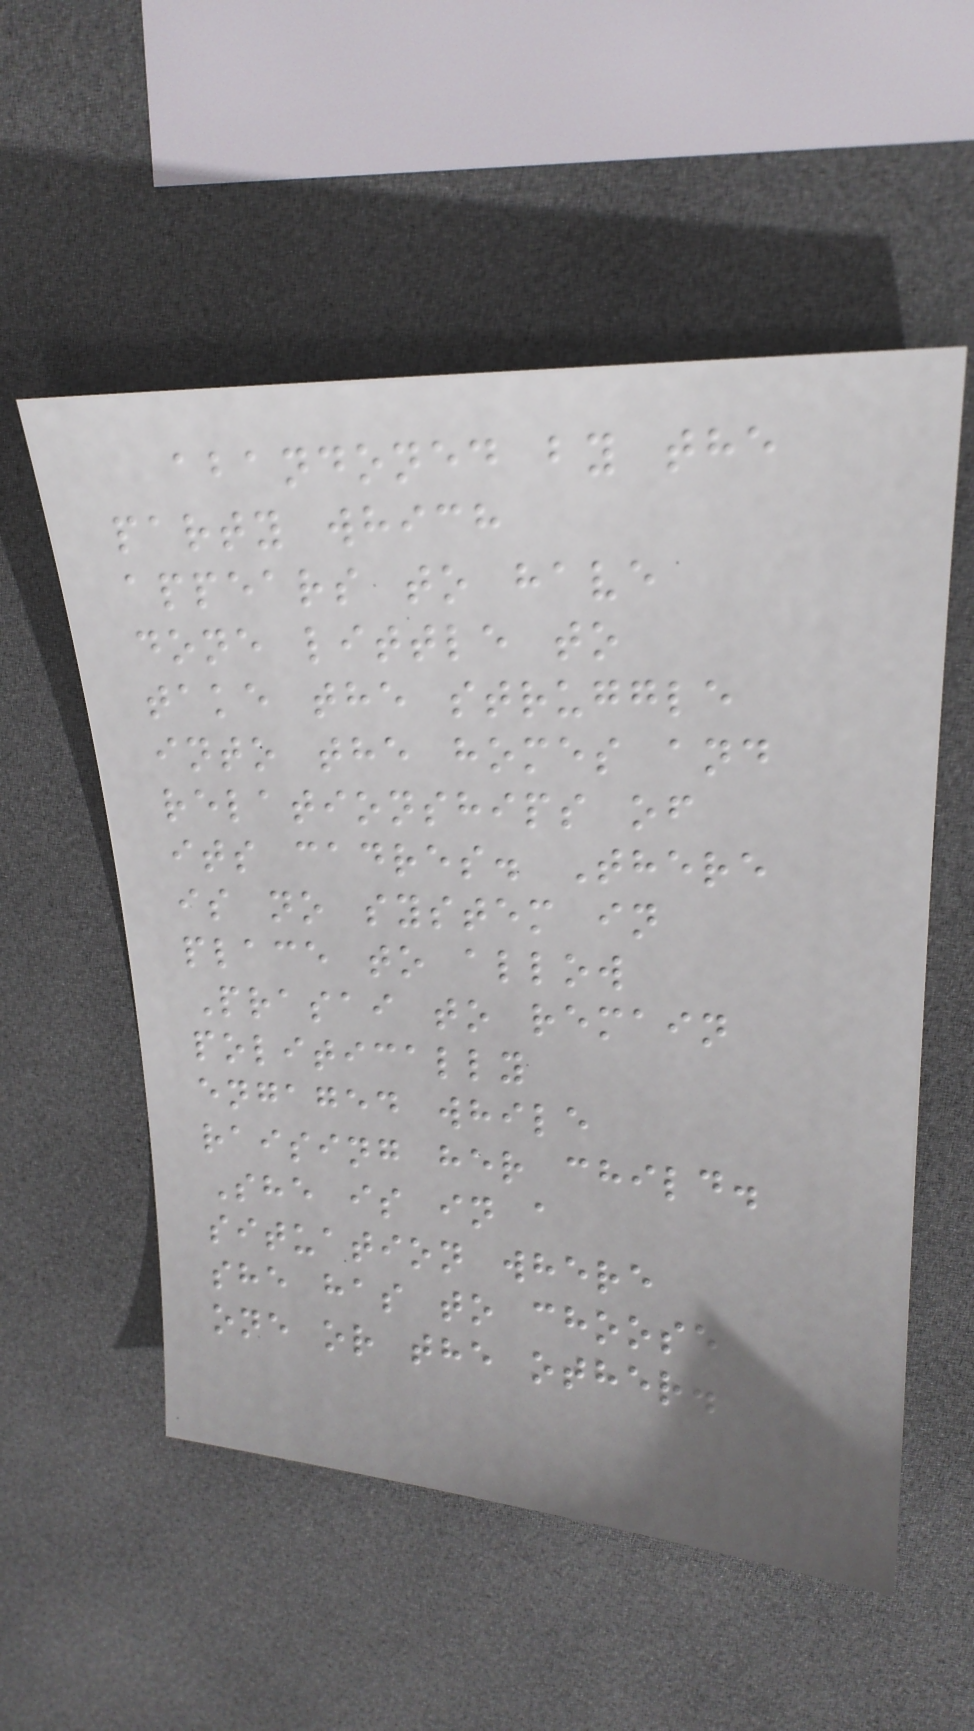abandoned by the
party which
appears to have
done little to
take the struggle
into the homes and
relationships of
its cadres. There
is no system in
place to allow
Prasai to remain
politically
engaged while
raising her child.
She is in a
situation where
she has to choose
one or the other.
